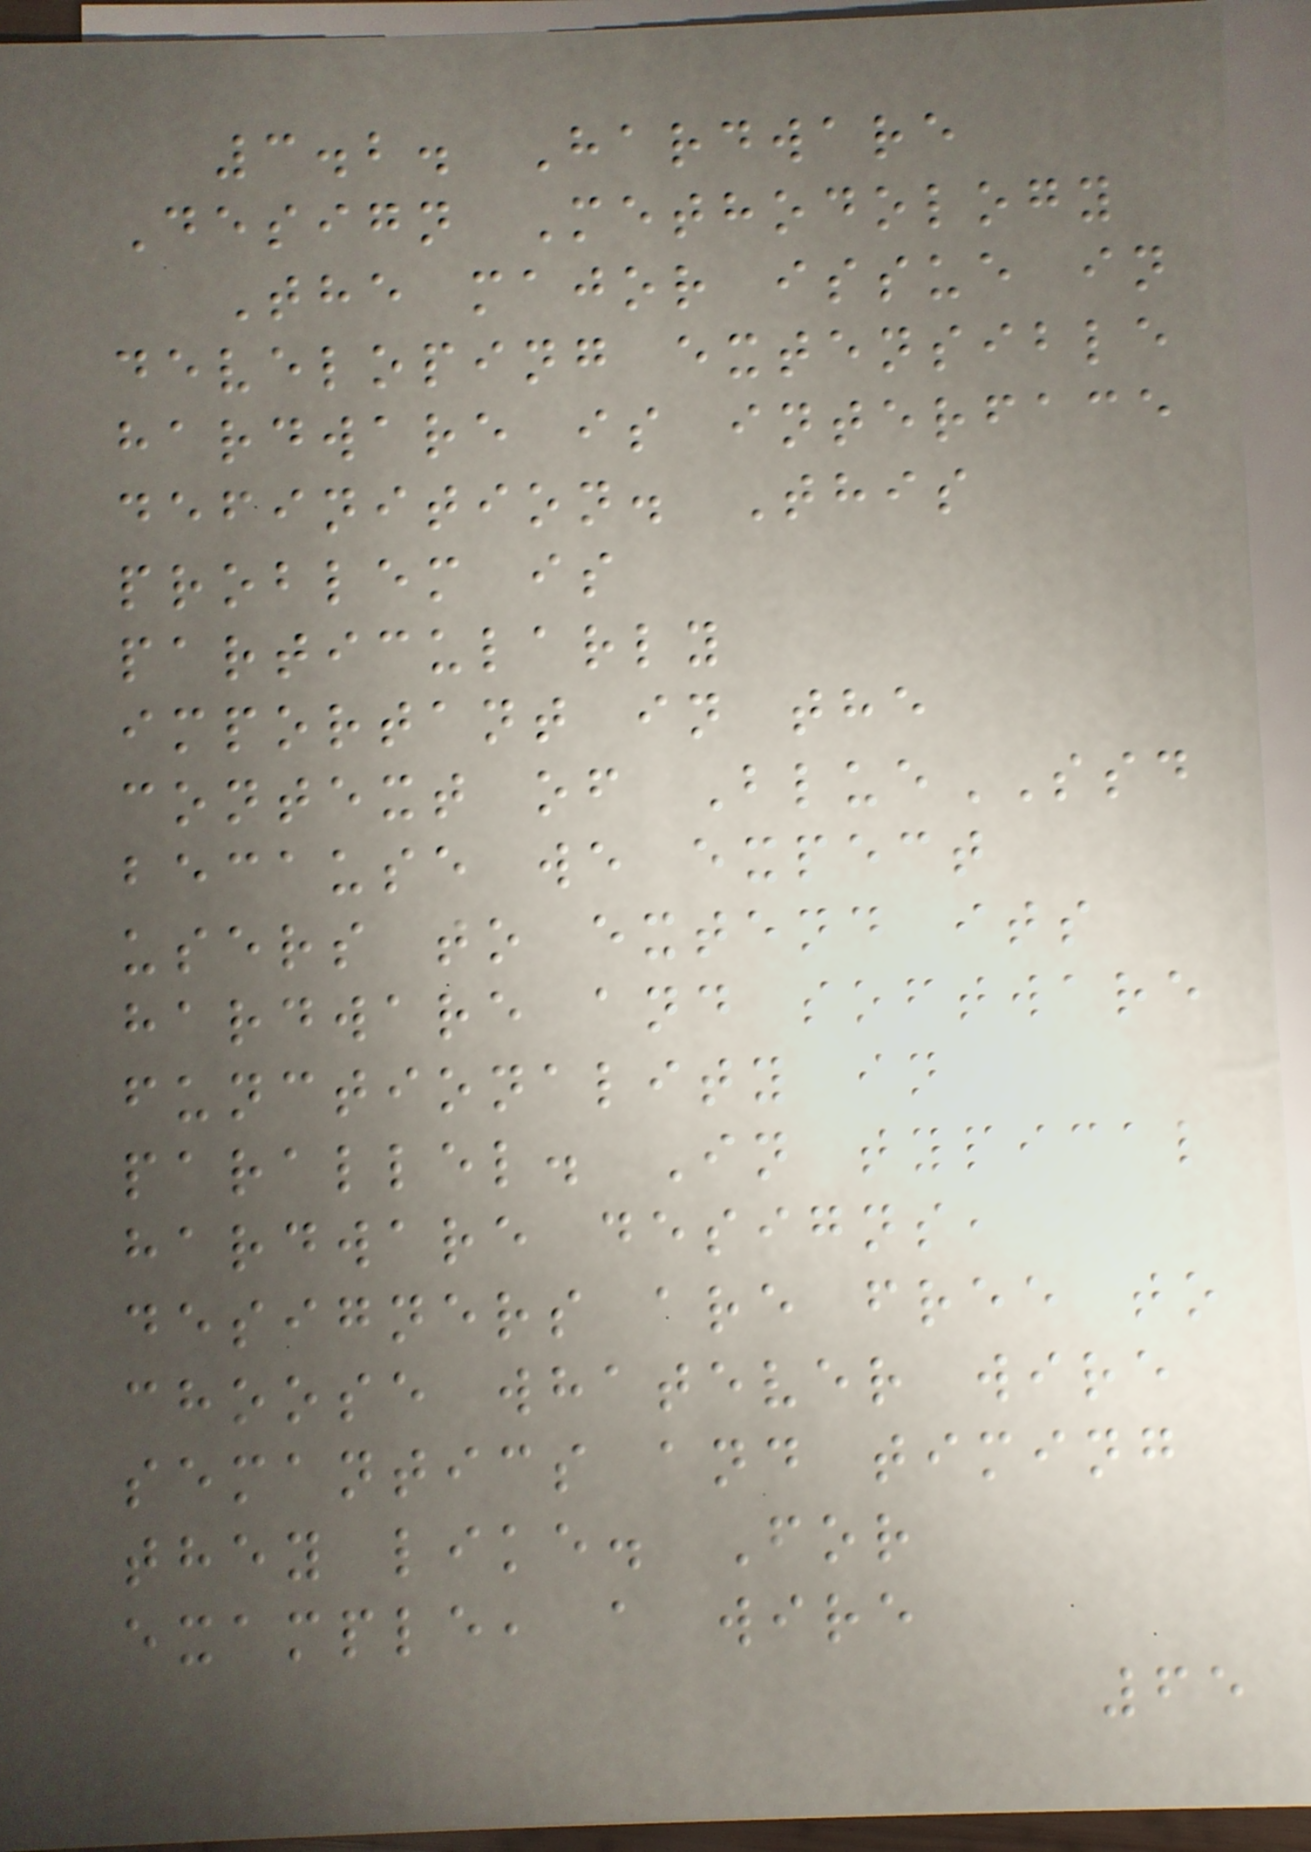3.2. Hardware
Design Methodology
The major issue in
developing extensible
hardware is interface
definition. This
problem is
particularly
important in the
context of BlueSSD
because we expect
users to extend its
hardware and software
functionality in
parallel. In typical
hardware designs,
designers are free to
choose whatever wire
semantics and timing
they like. For
example, a wire
65
